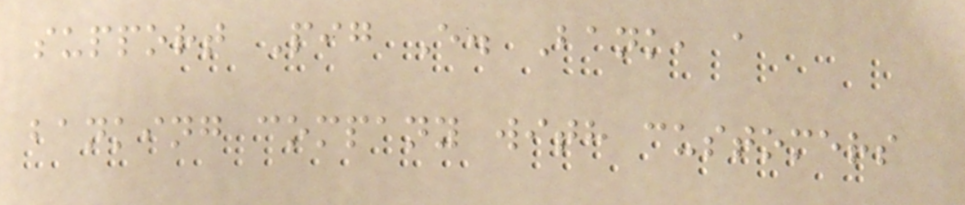support Pig E. Bank, a
banking company with customers
